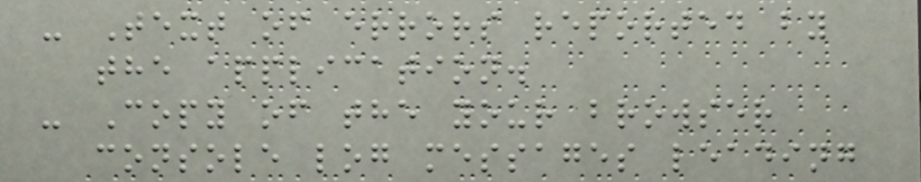- Text of errors reported by
the application.
- Copy of the your browser
console log messages leading
